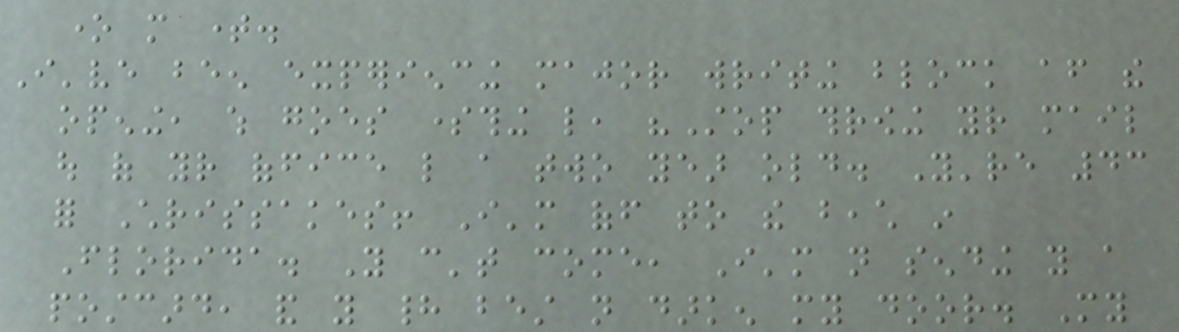one more time.
I've been experiencing major writing block after the
opening, which goes something like, "Stop throwing your mail
out of your office like a two year old. You're 43
for Chrissakes! I'm off to the beach in
Florida. You can't come, I'm not sending you a
postcard, and you had best not darken my door. My
